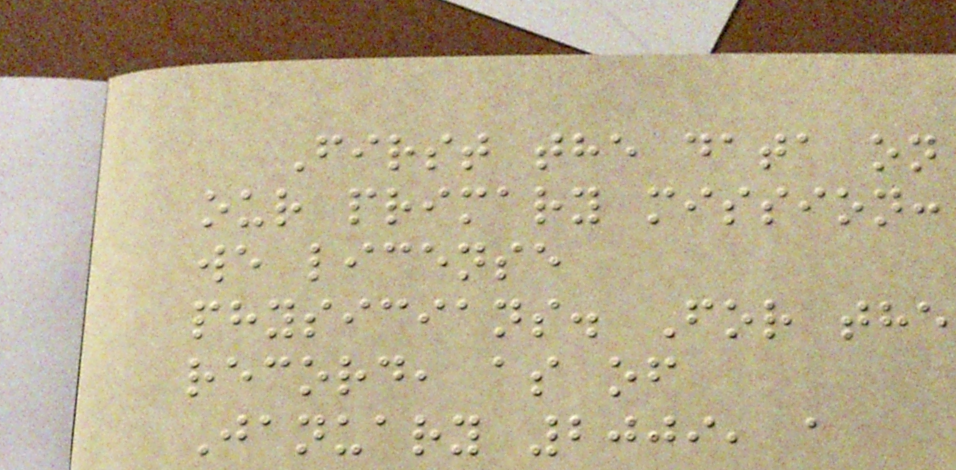First the data on
our primary mission:
we license
physicians. For the
record, as of
January 2009, a
